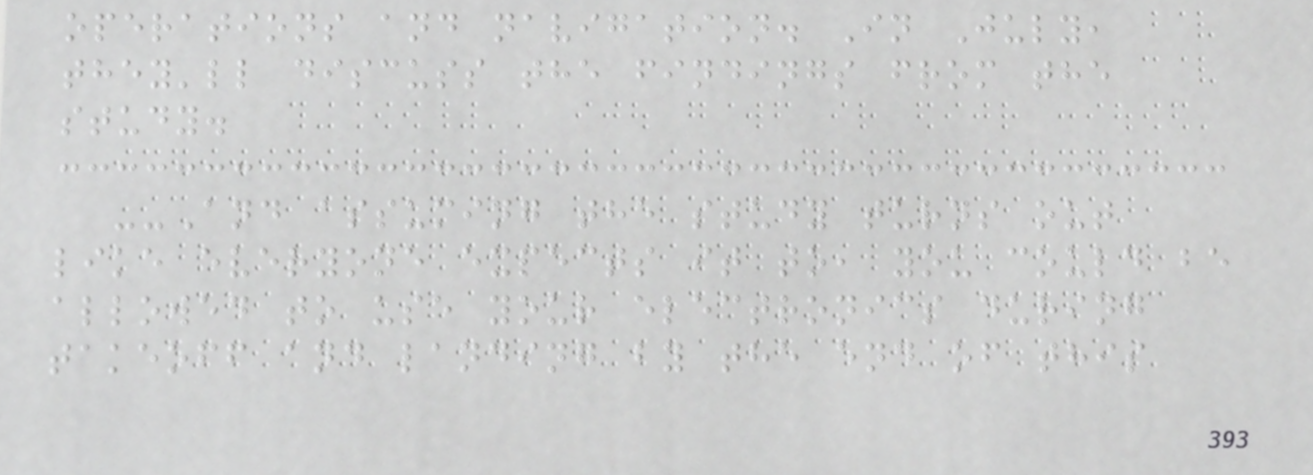operations and navigation. In July,
they'll discuss the findings from the
study.
--And assuming the study turns out
like everyone expects it to, you could be
allowed to use your electronics during
takeoff and landing by the end of this
